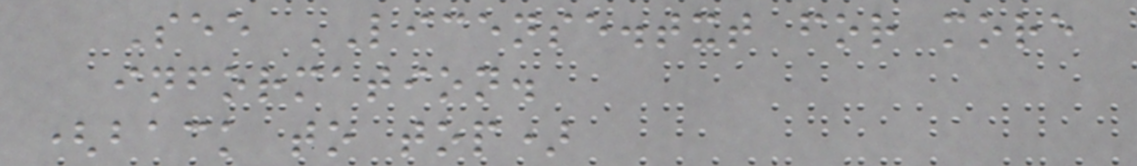See LICENSE.txt for more
information.
(back to top)
